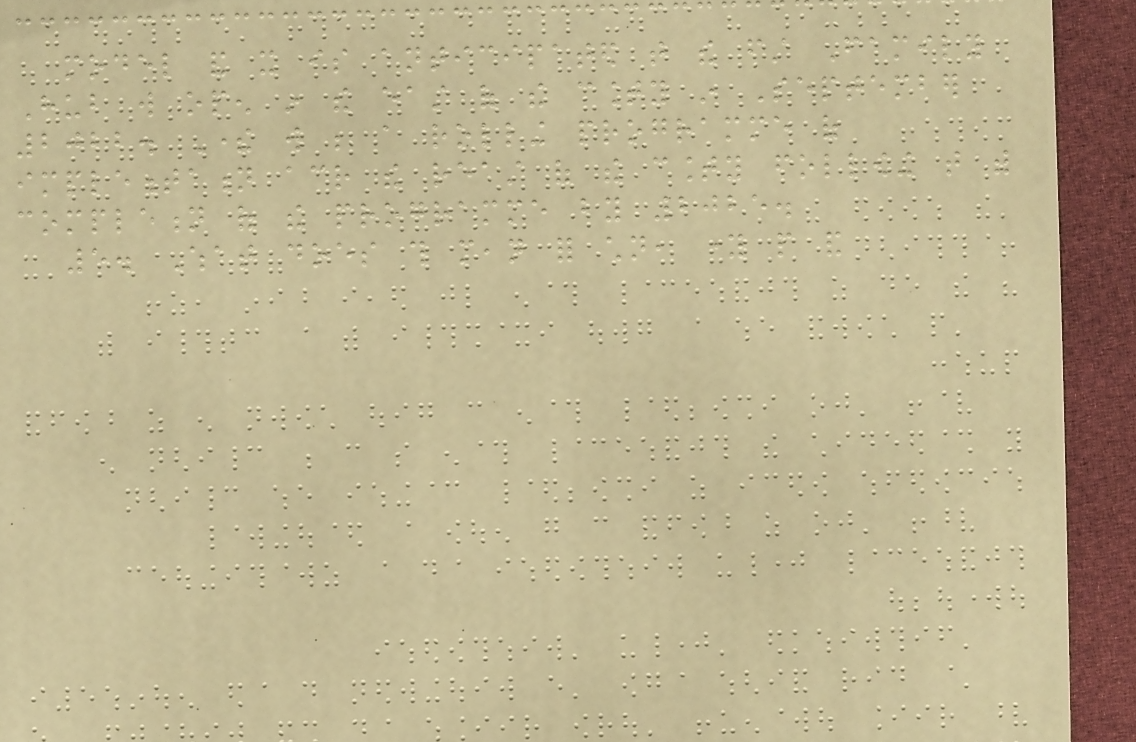model and it is anticipated that the first Family
Hub will open in the east of the county in September
2022. There will be a rolling programme of
implementation across the reast of the county following that with
completion of the programme by 2025.
5. What does this mean for children, young people and
